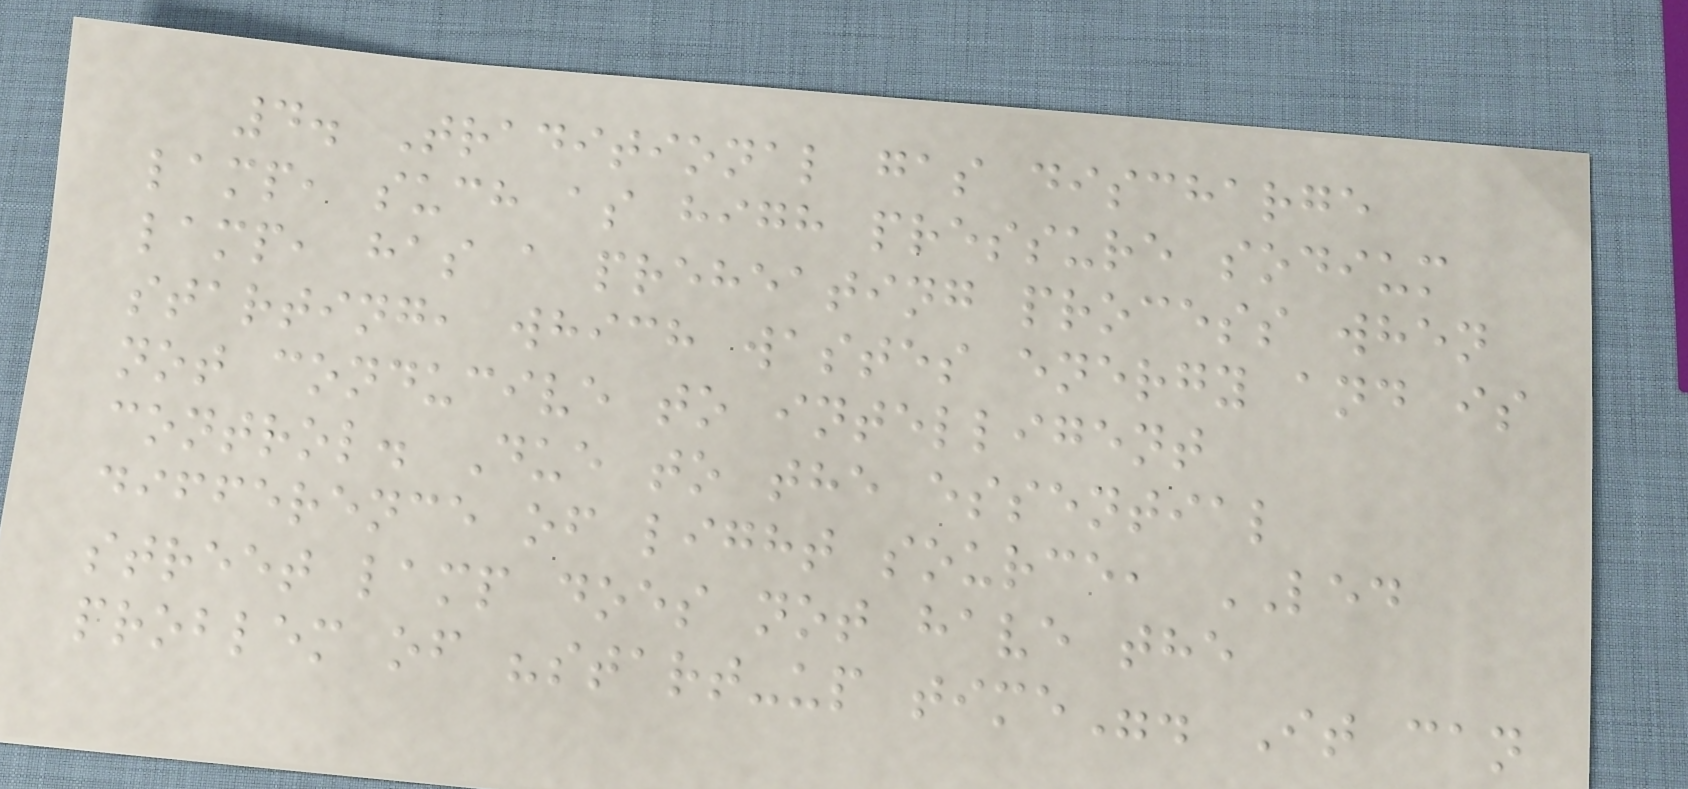4. Traditional gas discharge
lamp, such as high pressure sodium
lamp, has a preheating process when
starting, which wastes energy and is
not conducive to intelligent
control. Due to the essential
difference of light source, LED
street lamp does not have the
problem of "start-up time". It can
